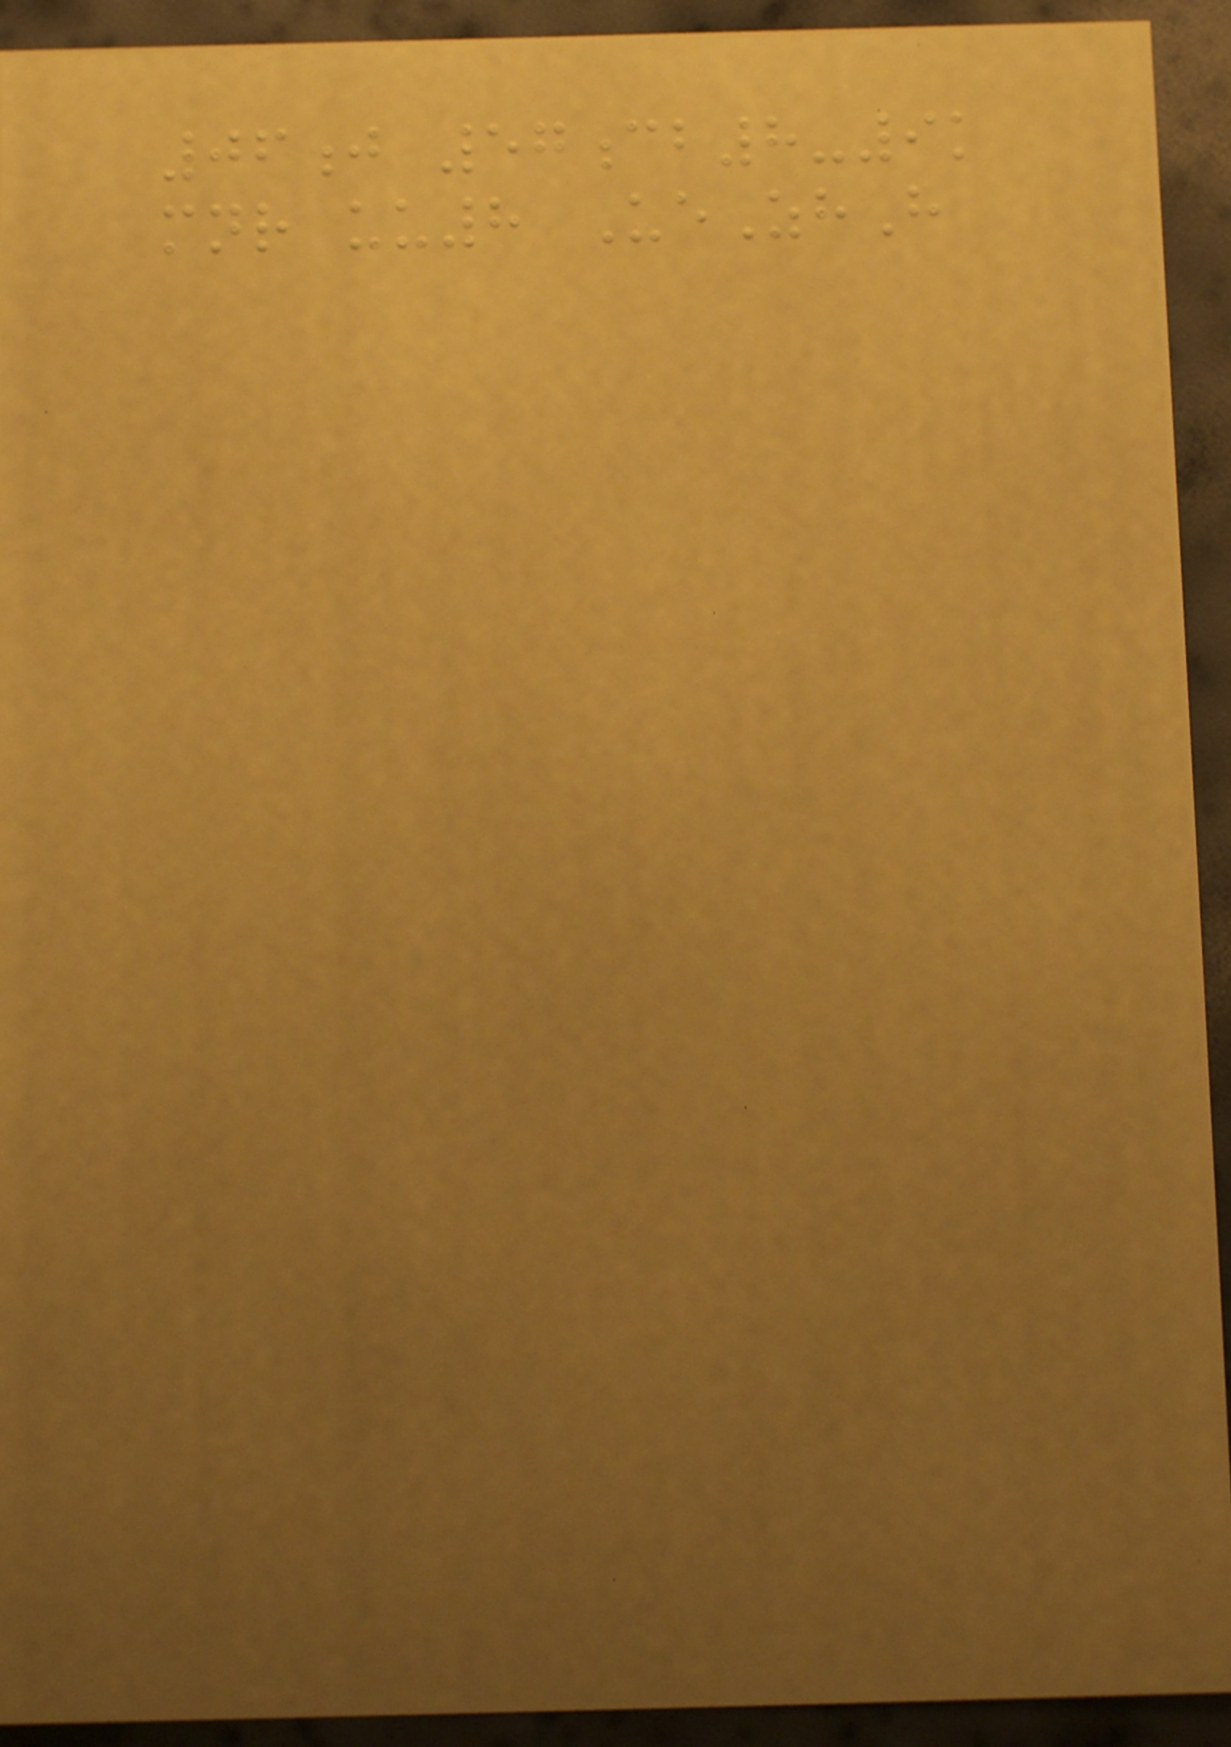06j 57cb8-9k
mnr uu8 UeZhH
